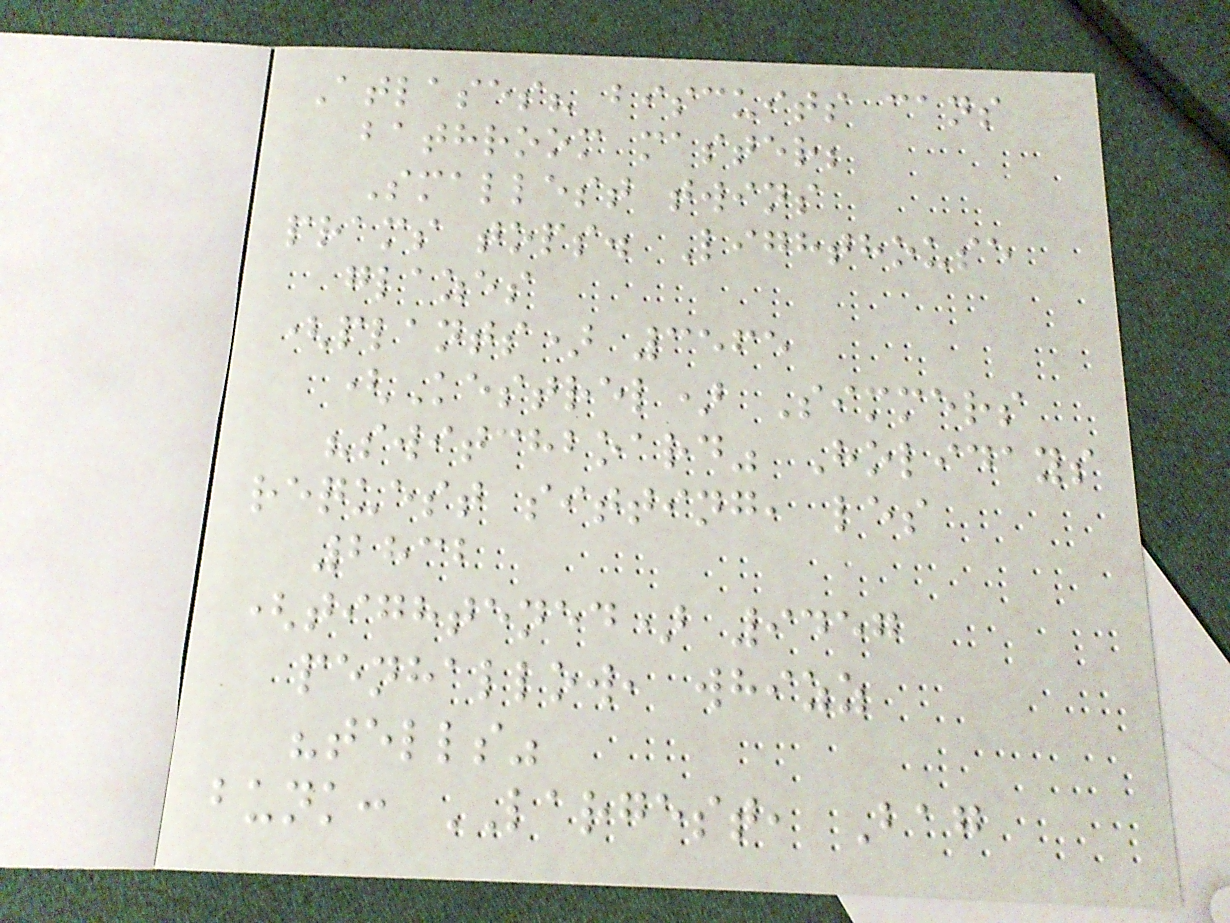Atlases? biscuits cans
bathroom master;
Smallest twins
prams tops. Lighthouse
glazes
(plants) 3565
(Kestrel) Simmers
"switchboard" Holidays
request sitting, les
2832
(tightened) 9457
penhallow, whizz
"tells"
bunk: LARGEST, Bag
